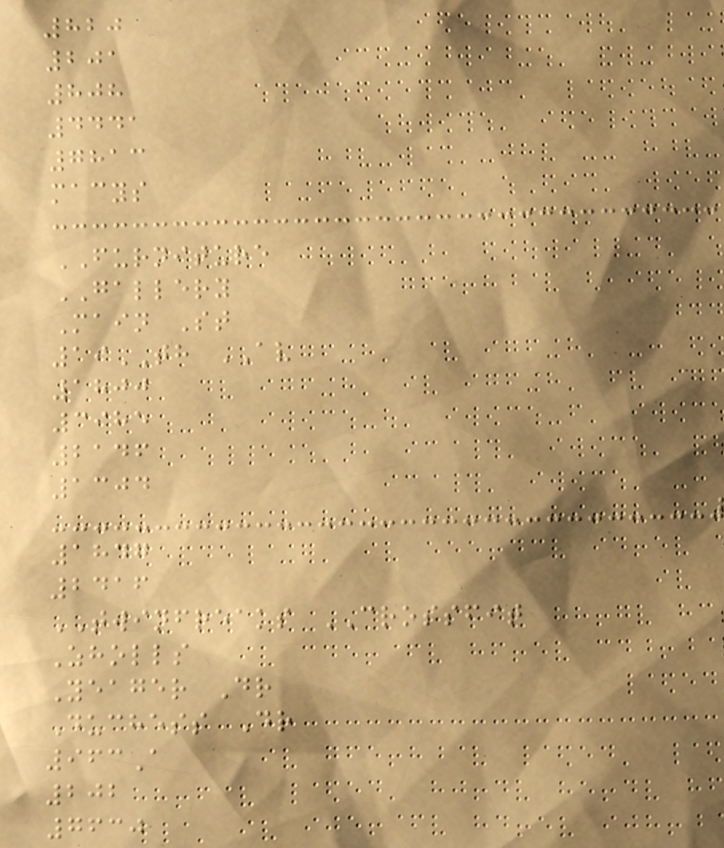820
201
808
4441
7813
macys
FURNITURE
GALLERY
Main St
19TH AV
1800
3985
2146
1304
1847
2416
TWINFREAKS CROSSFIT
Zholls
Yeager Dr
Duchess Dr
963A
202
7630
